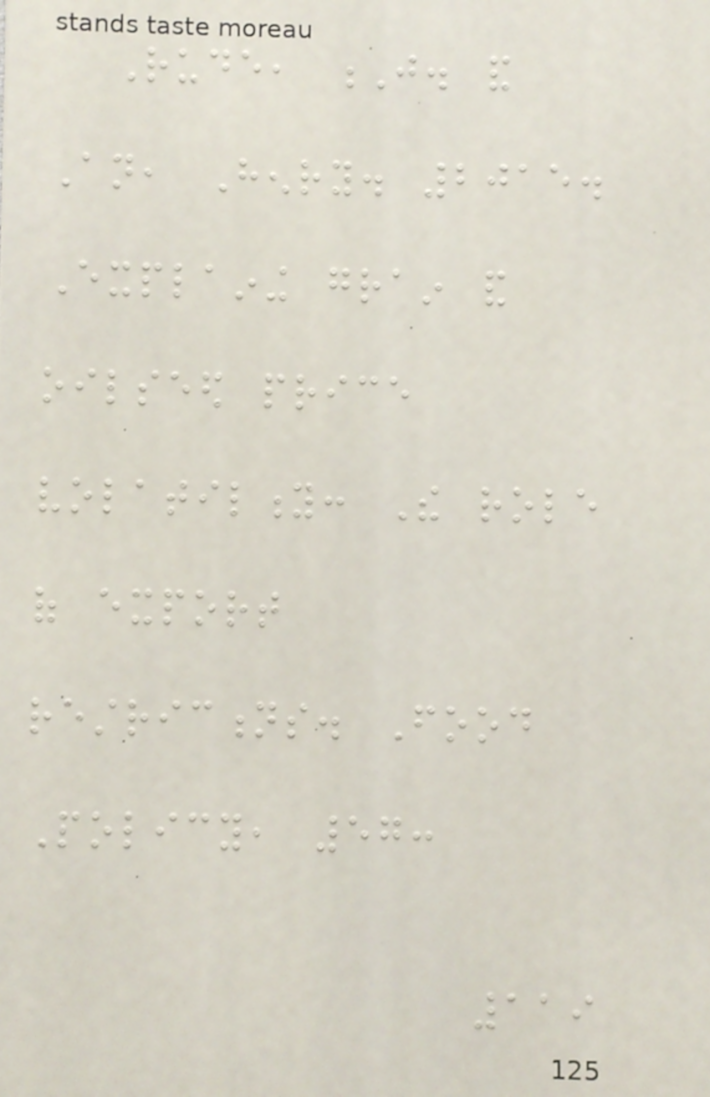Rude, J. and
An, Henry. 2015.
Explaining grain and
oilseed price
volatility: The role
of export
restrictions. Food
Policy, 57:
119
